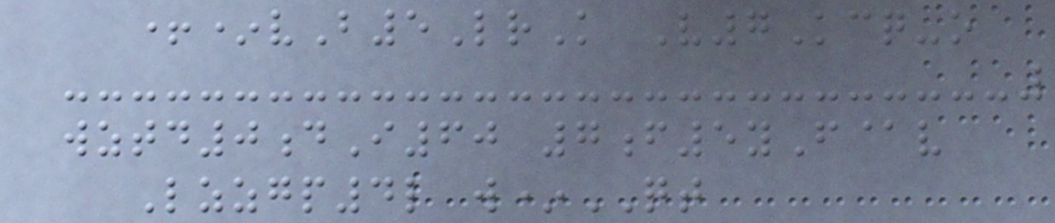+*vB5LrK V7Kcq-o
wztd0dI60 7f5yF@v
Lzzgp4l w*QT
